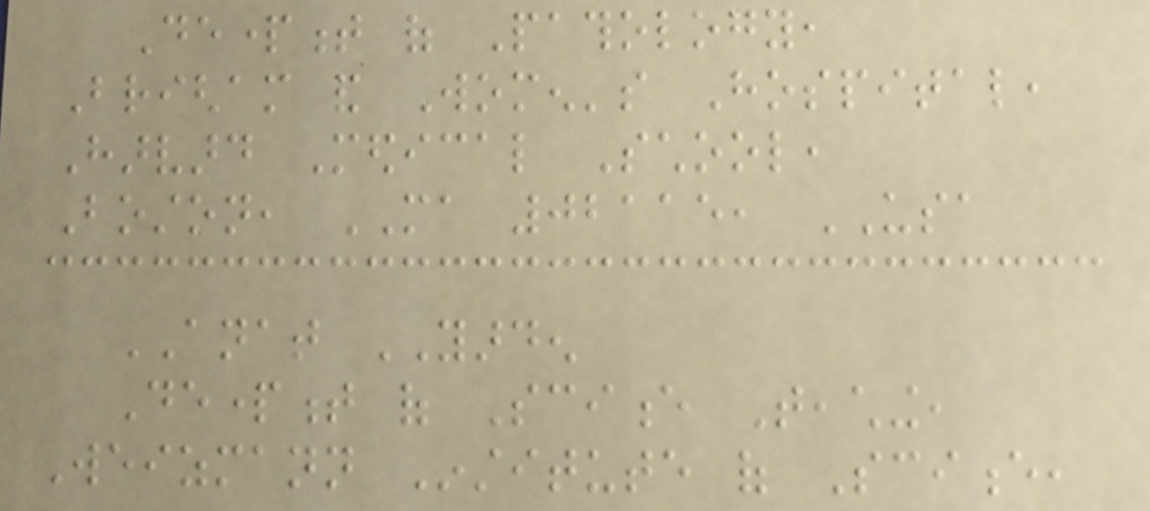Department of Pathology,
Brigham and Women's Hospital,
Harvard Medical School,
Boston, MA 02115, USA
ANAT YARDEN
Department of Science Teaching,
Weizmann Institute of Science,
